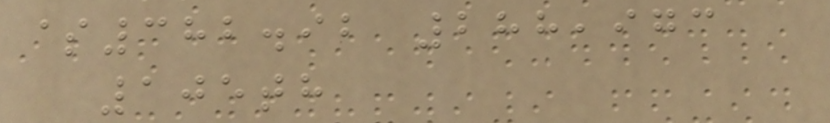$382.92 288,973
105th
